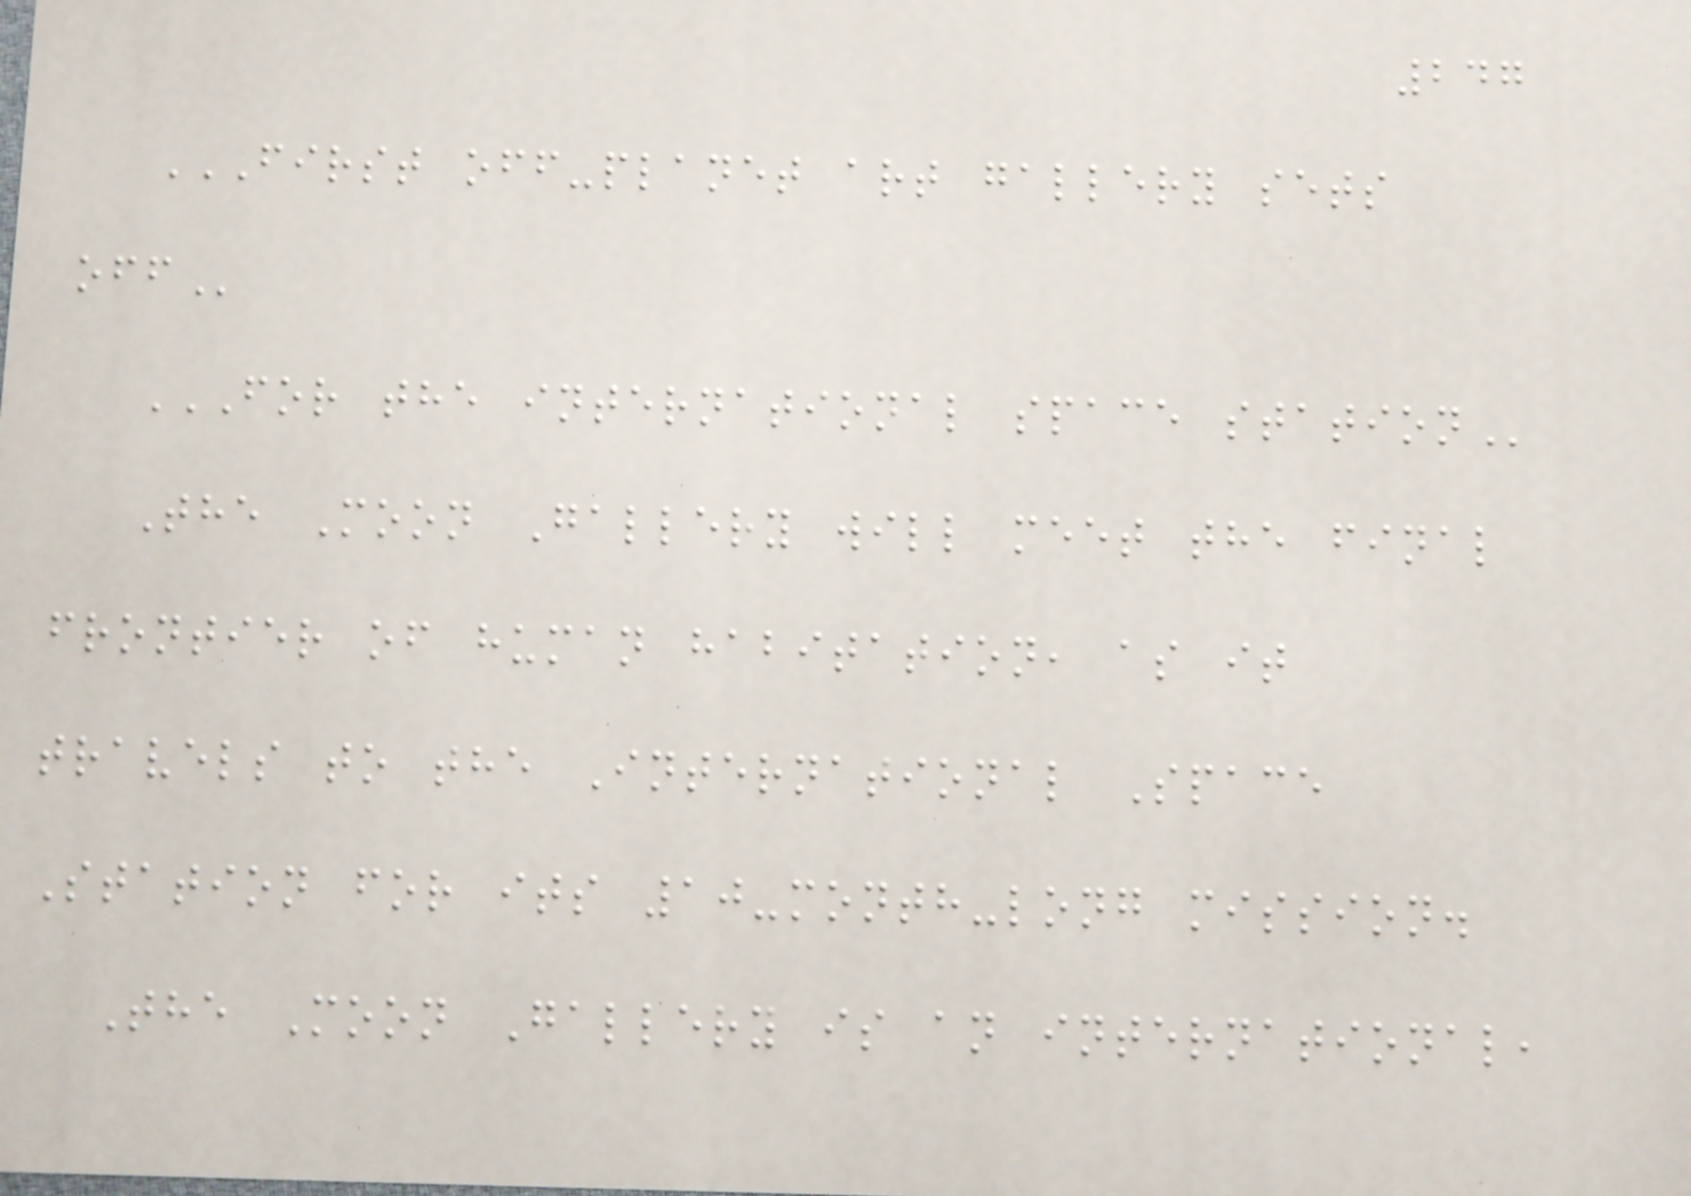247
FIRST OFF-PLANET ART GALLERY SETS
OFF
FOR THE INTERNATIONAL SPACE STATION
The Moon Gallery will meet the final
frontier of human habitation, as it
travels to the International Space
Station for its 10-month-long mission.
The Moon Gallery is an international,
